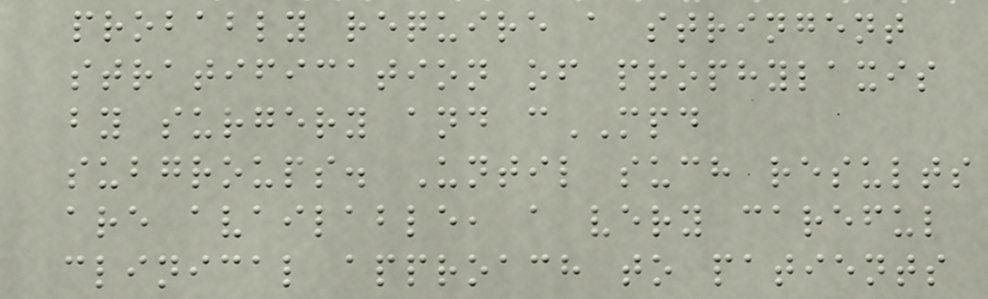probably require a stringent
stratification of prophylaxis
by surgery and cMPD
subgroups. Until such results
are available, a very careful
clinical approach to patients
